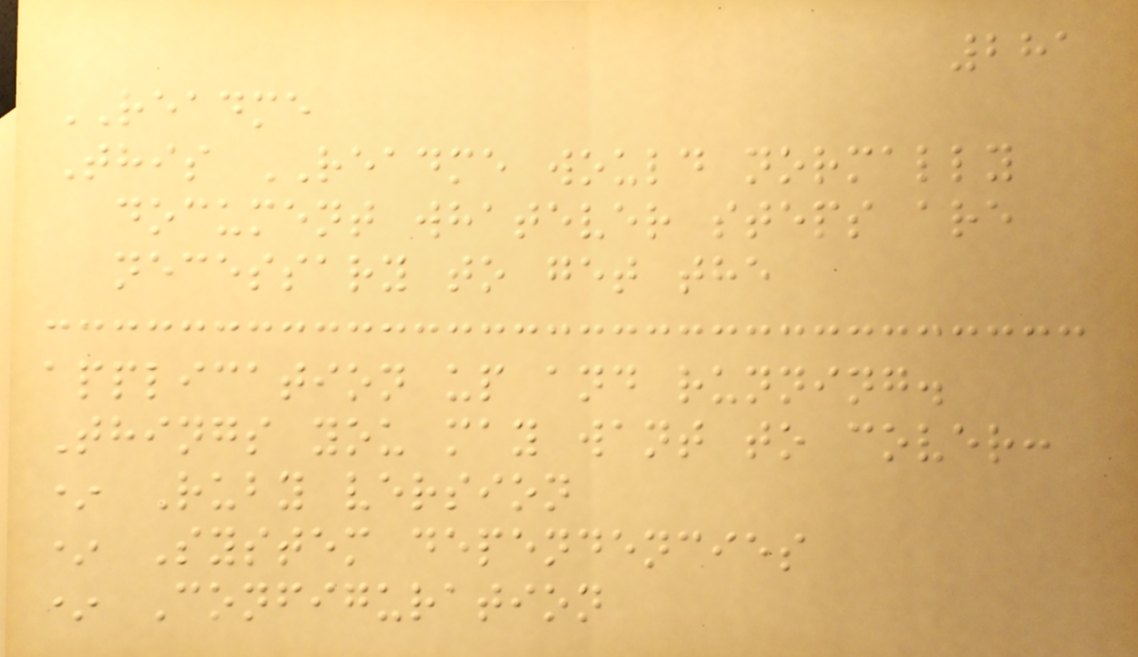281
README
This README would normally
document whatever steps are
necessary to get the
application up and running.
Things you may want to cover:
* Ruby version
* System dependencies
* Configuration
